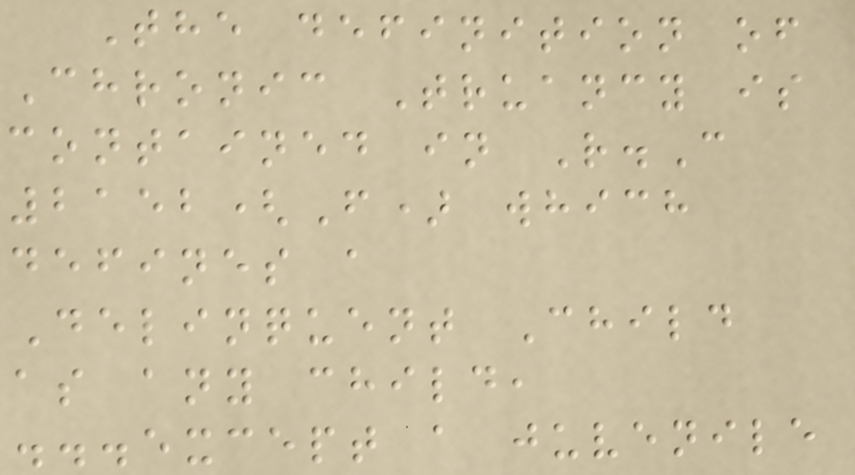The definition of
Chronic Truancy is
contained in R.C
2152(F) which
defines a
Delinquent Child
as any child,
...except a juvenile
